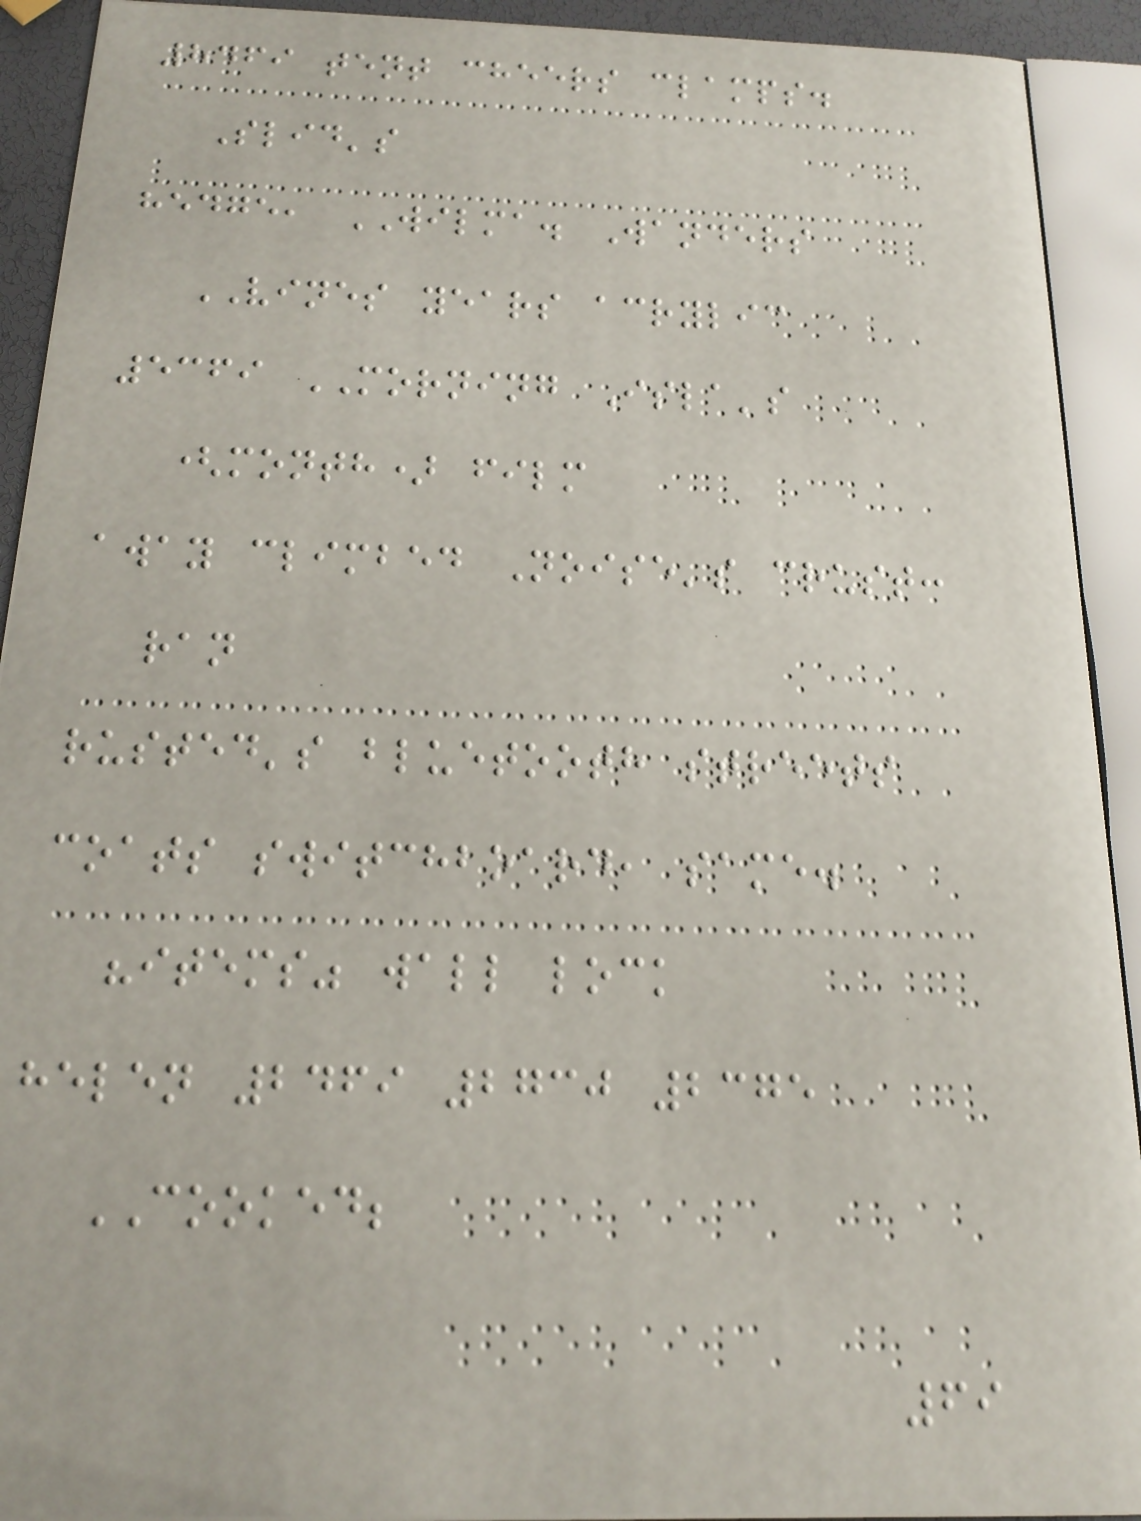8469 tent cheers clamps.
Slid's
hedge, WILMA. Wanders
VINES years acrylic
5369 MORNING Isla's
(month) film
away climbed Noise's crust:
ran
rusted's bluetooth streets
coats switchboard, same.
"items" wall lock
helen 2469 2730 2375
COOKED;
69
